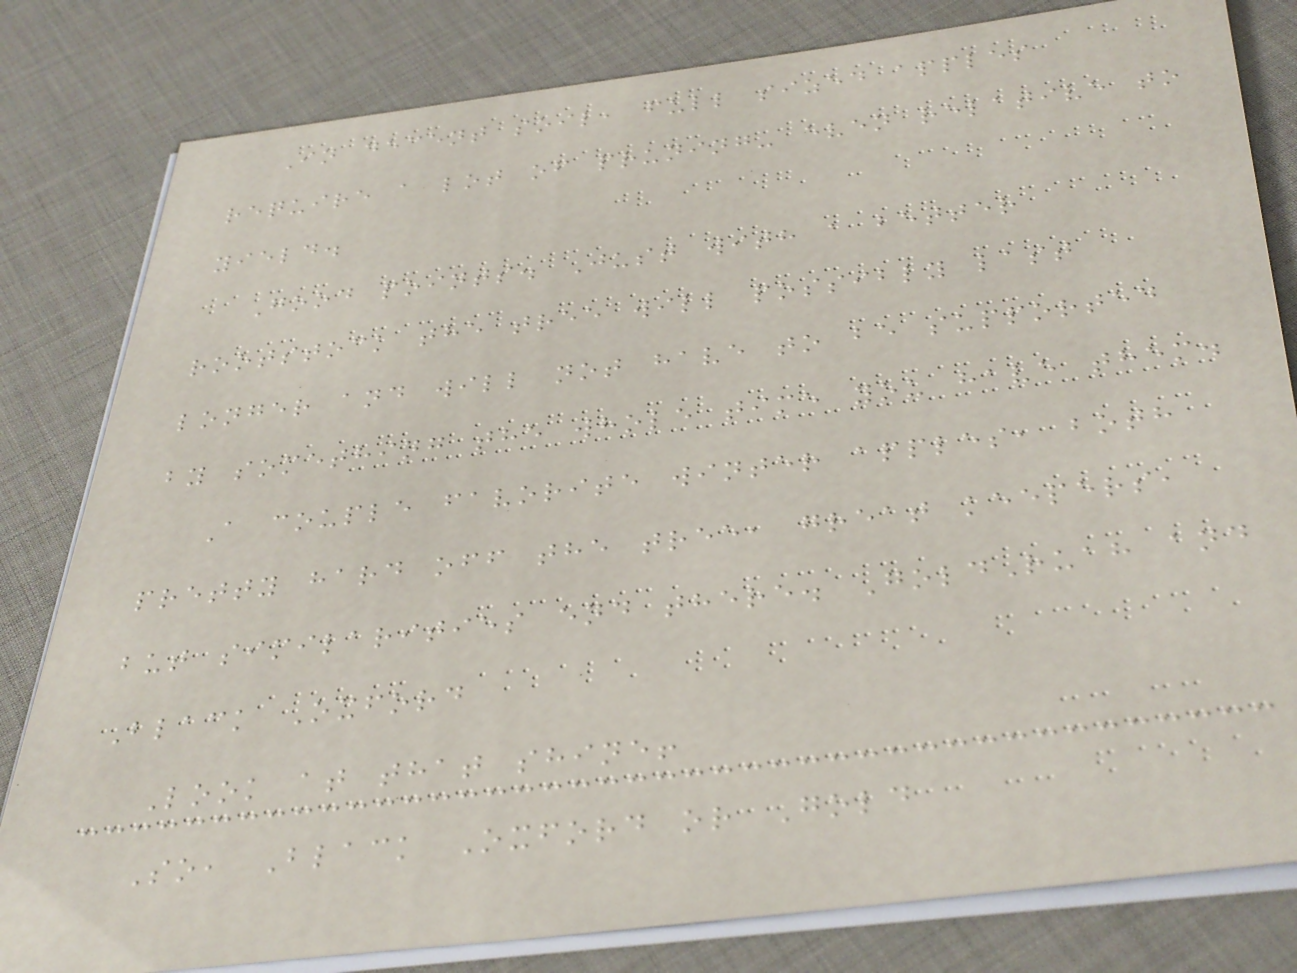In decent soil, full sized apples
require a lot of pruning- even relative to
yield.
Good points. Just with a better
rootstock the tree will possibly last
longer and will not have to be supported
by something the whole time you have them.
A couple favorite winter apples, both
pretty hard off the tree, great keepers,
but similarities end there. GoldRuah and
Black Oxford
Look at that shine!
So, Black Oxford or Gold
